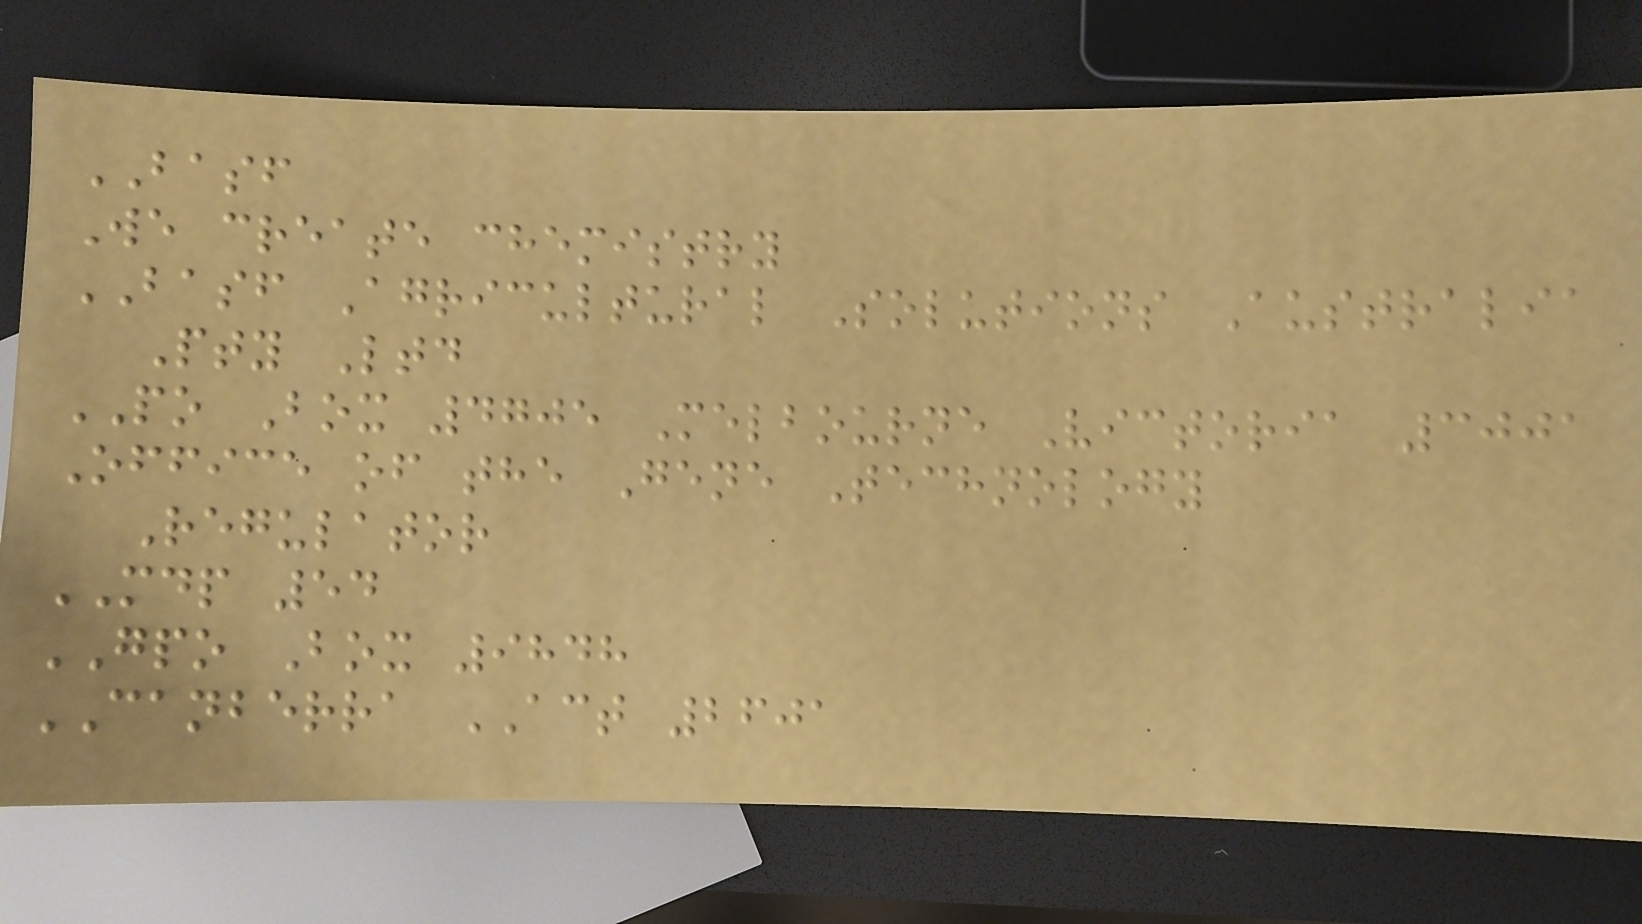BASF
We create chemistry
BASF Agricultural Solutions Australia
Pty Ltd
PO Box 4705 Melbourne Victoria 3001
Office of the Gene Technology
Regulator
MDP 54
GPO Box 9848
CANBERRA ACT 2601
